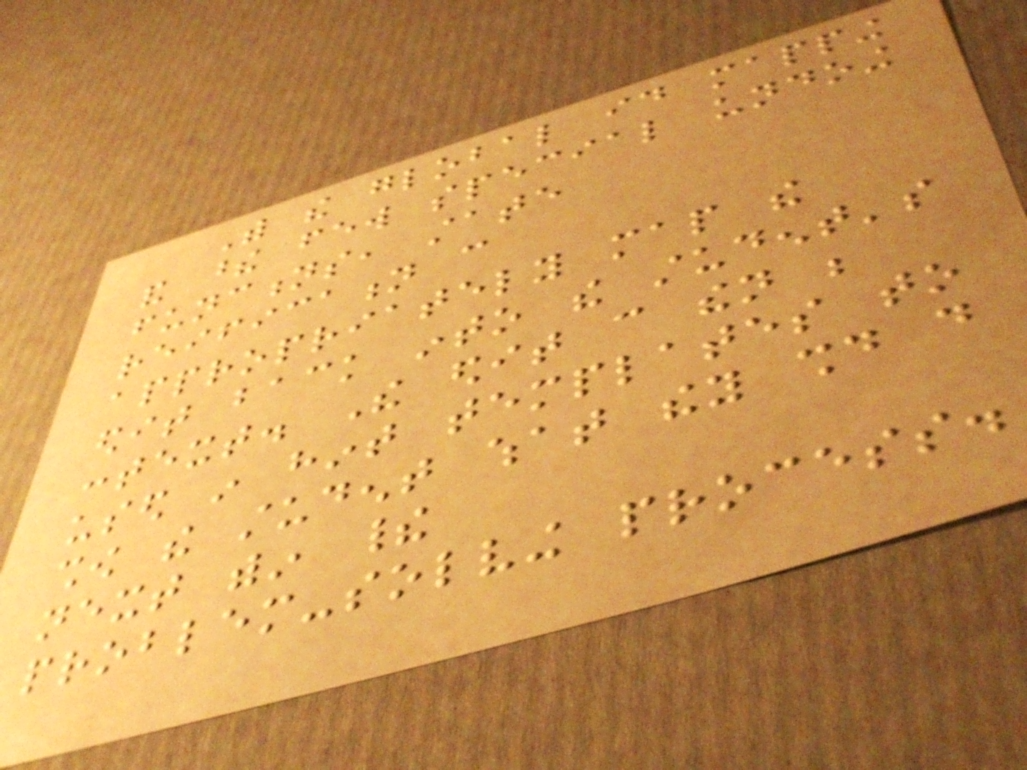With the global id mapping
and these few special undoing
functions, state
reification can
appropriately map the
edit back into the student's
context. The edit can then be
used in hint templates to
show the student what they should do
next within their
problem-solving process.
